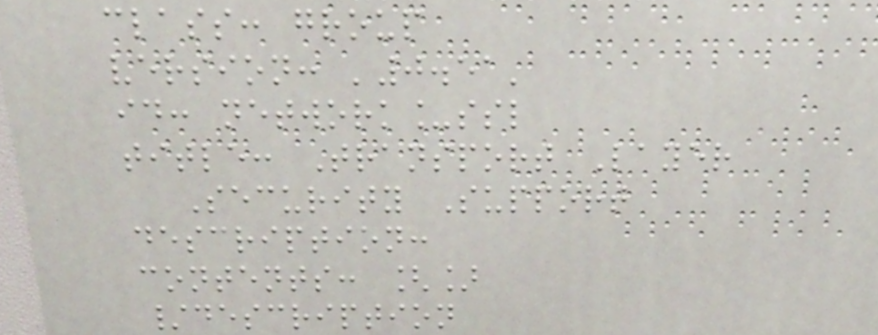class: group
version: '0.51'
id: network_ssl
title: Transport Layer
Security Support
description:
contents: []
/description
